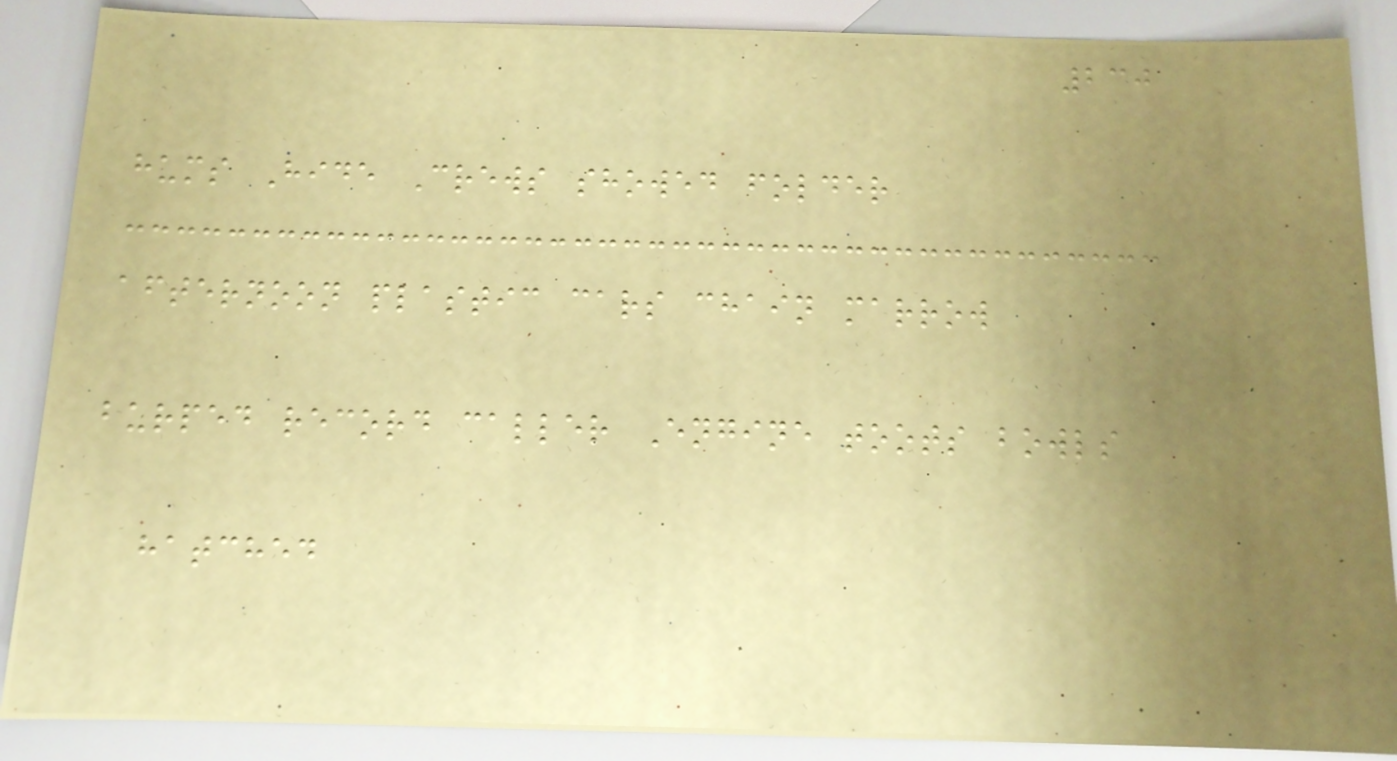230
hums Hide Crews showed folder
afternoon plastic cars chain marrow
burped record caller Engine toots bowls
hatched
